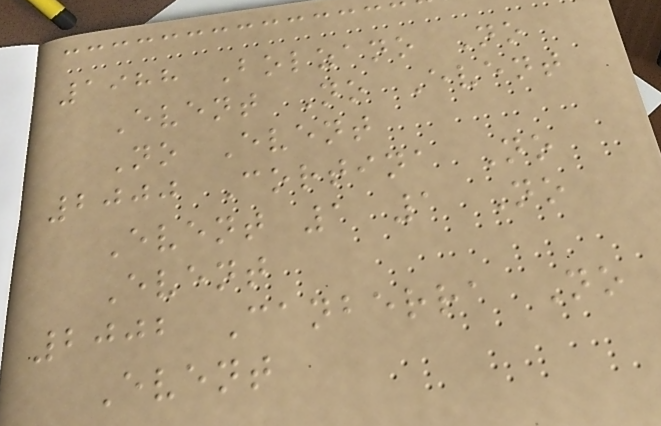1988 Bolzano No
Event No Event
No Event
2000 Cortina No
Event 1 1 No
Event
2002 Canberra No
Event
